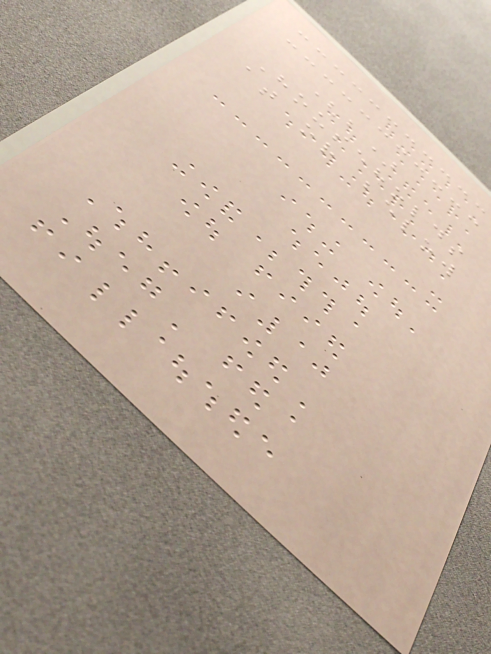(b)
Households
at or below
